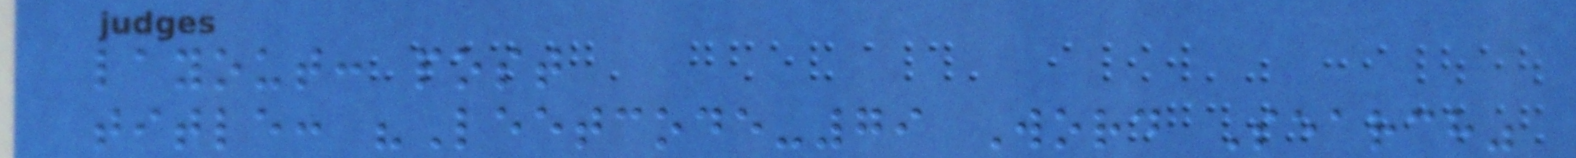layout: post
title: "Leetcode-79 Word Search"
